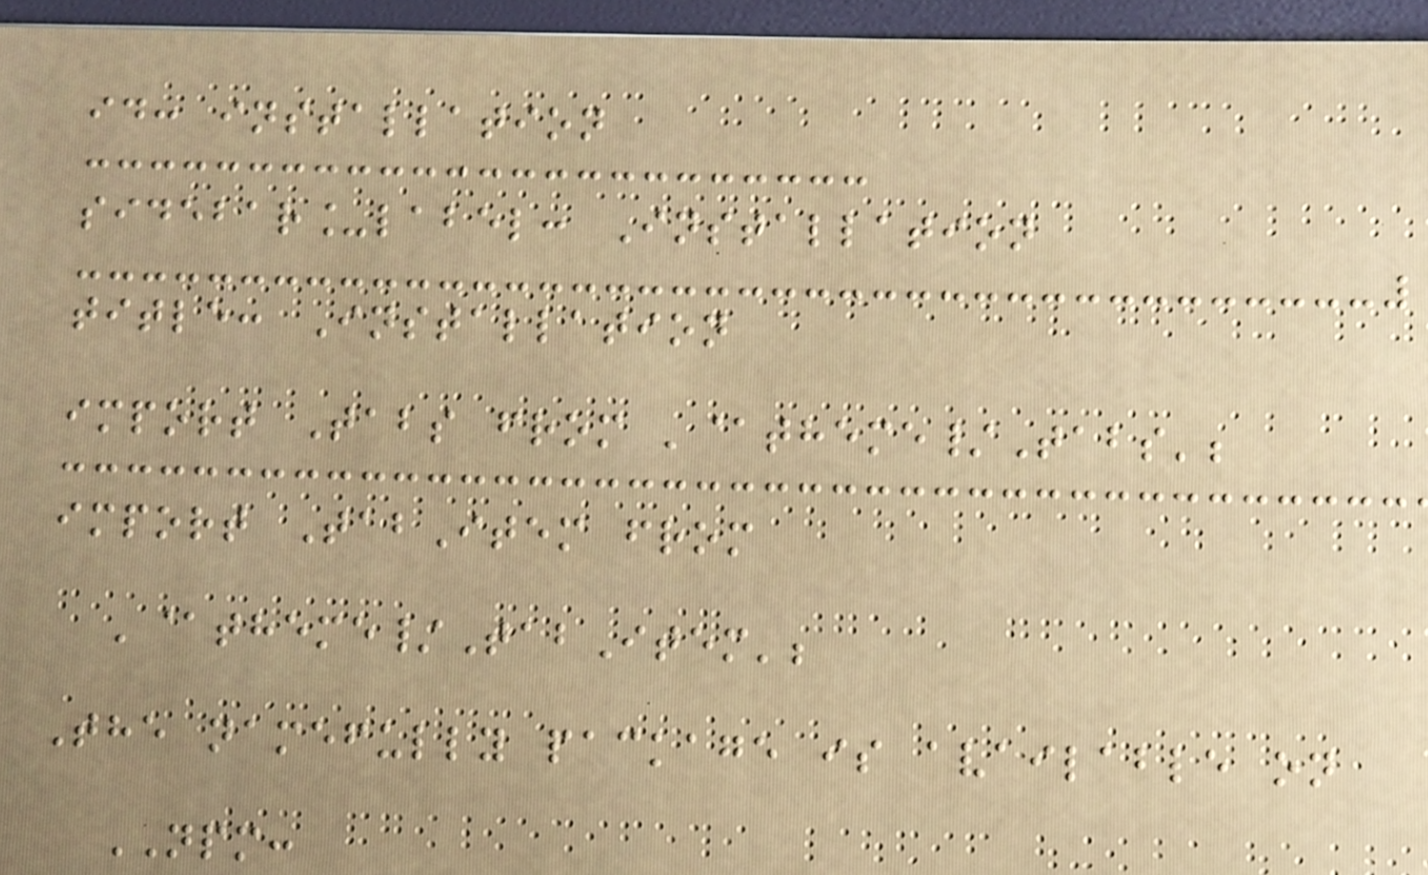id: installation
sidebar_label: Installation
title: Installation
import Tabs from '@theme/Tabs';
import TabItem from
'@theme/TabItem';
The namefully package is available on
NPM:
